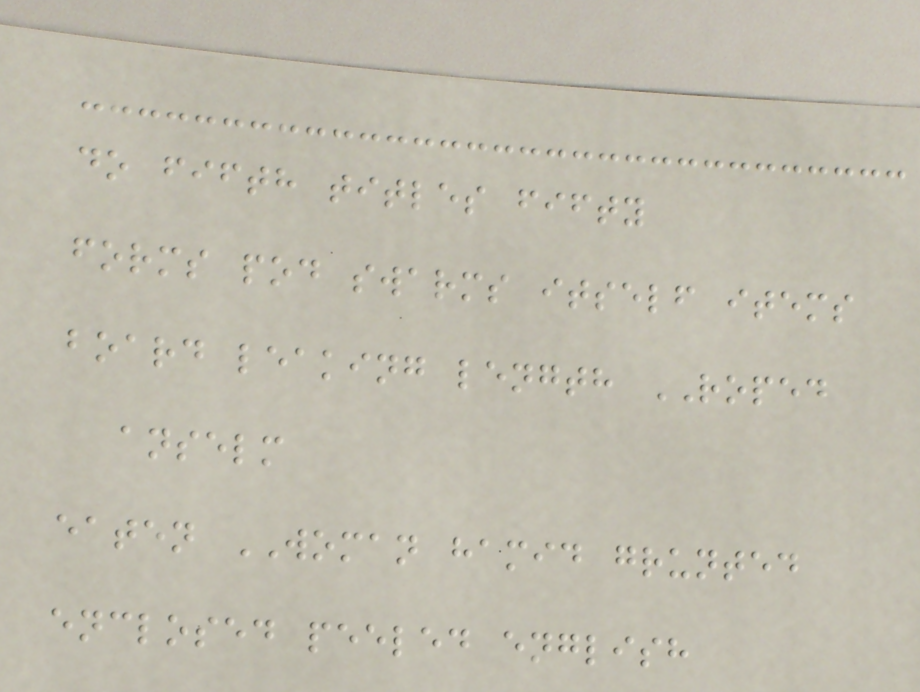do fifth titles fifty
forms pod swarms itself items
board leaking length ROPED
anselm
eaten WOMAN hamid grunted
enclosed peeled english
